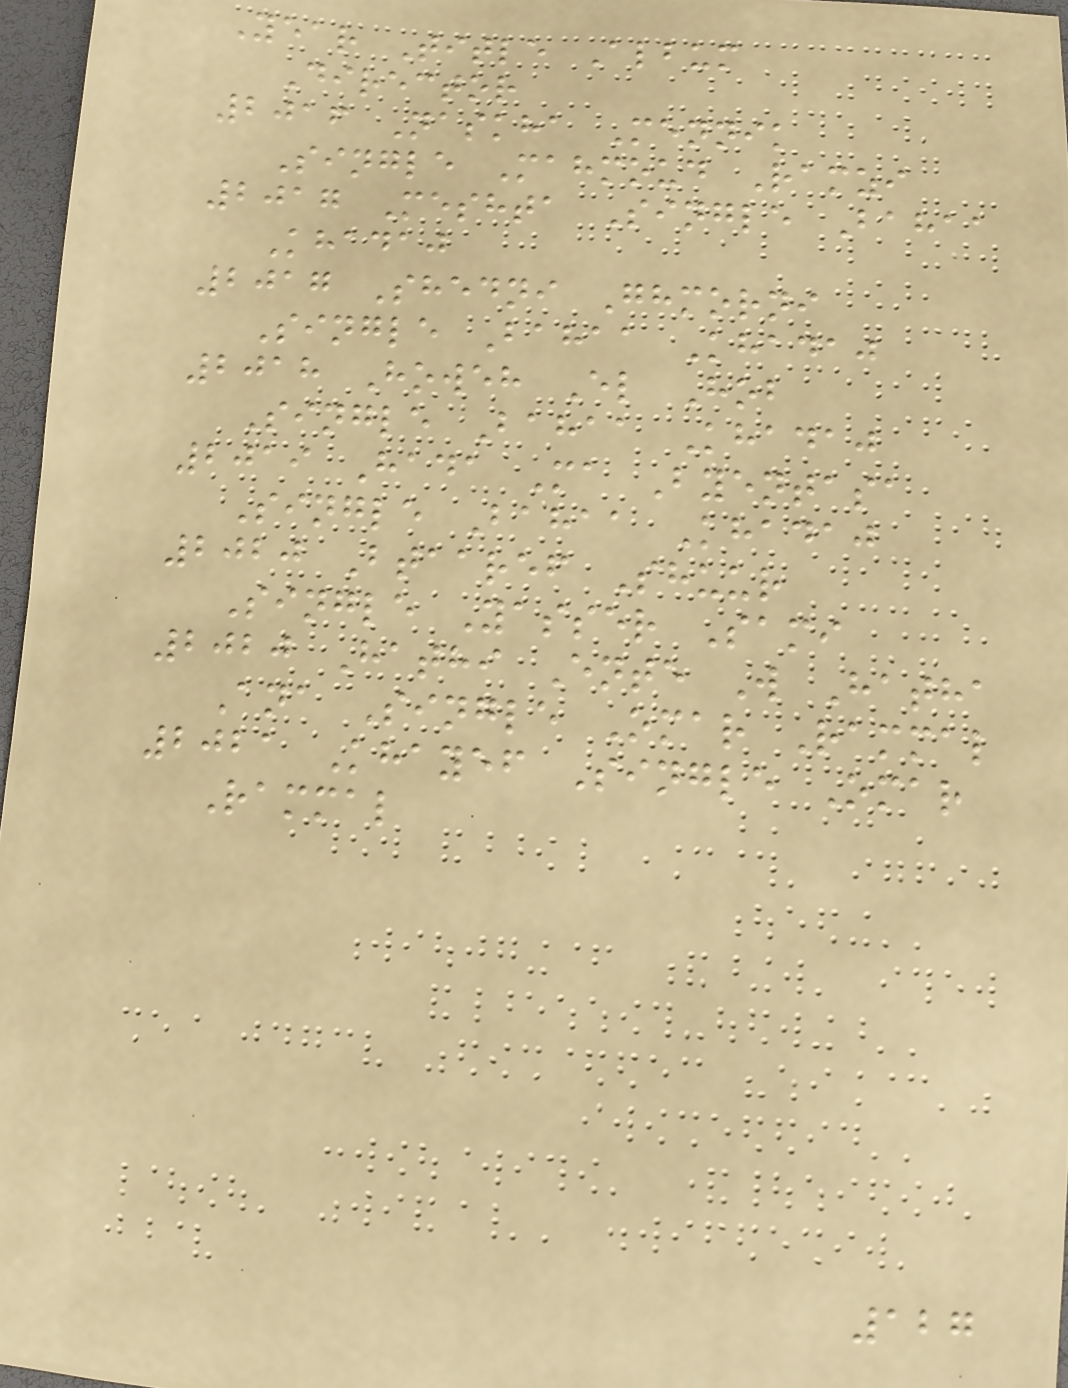Year Title Album
Director
2016 Naskha Mennik
Single Mahmoud Ramzi
2017 Meshta Single Bahaa
Khadaj
2017 Shedni Ghmorni
Single Bahaa Khadaj
2018 Howeh El Hob
Single Bahaa Khadaj
2019 Hada Ma Byentasa
Single Bahaa Khadaj
2020 Btaaref Shuur
Single Yasser Sami
2020 Hathi Ente W Hatha
Ana Single Omar Rammal
2021 Khayef Single Omar
Rammal
127
